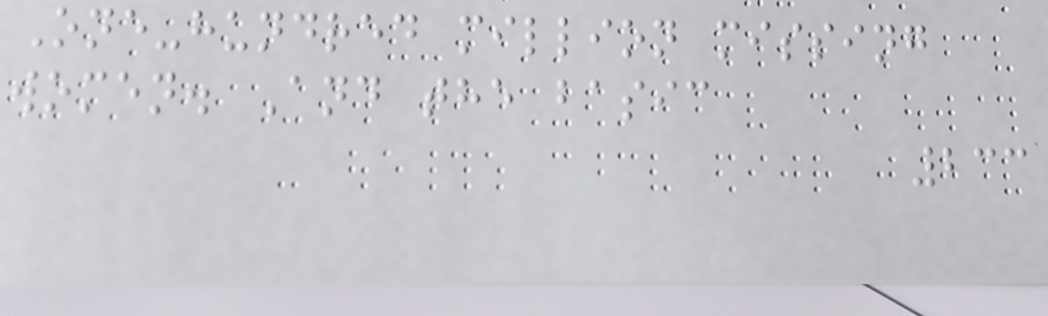One-hundred million missing
women. And the basic
233
